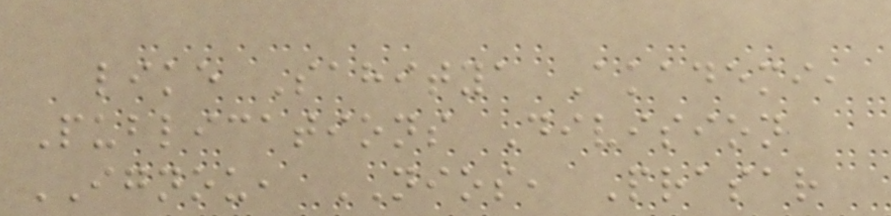like Sahitya Akademi,
Publications Division
IGNOU, NIOS, Prasar
